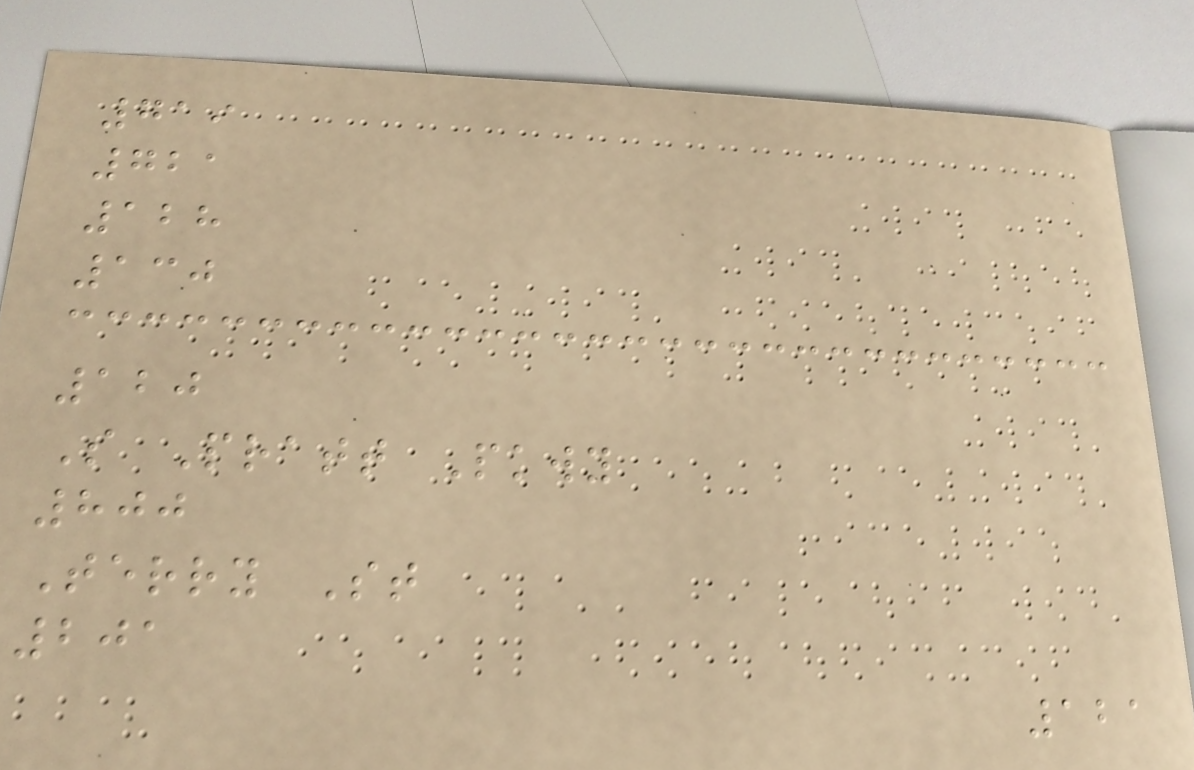719
721
128
130
120
S Pratt Pkwy
800
Terry St
201
121
